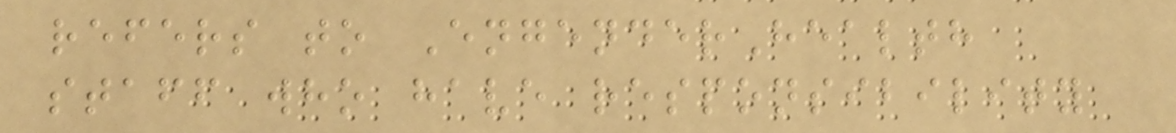refers to EngenderHealth
staff who have responsibility
